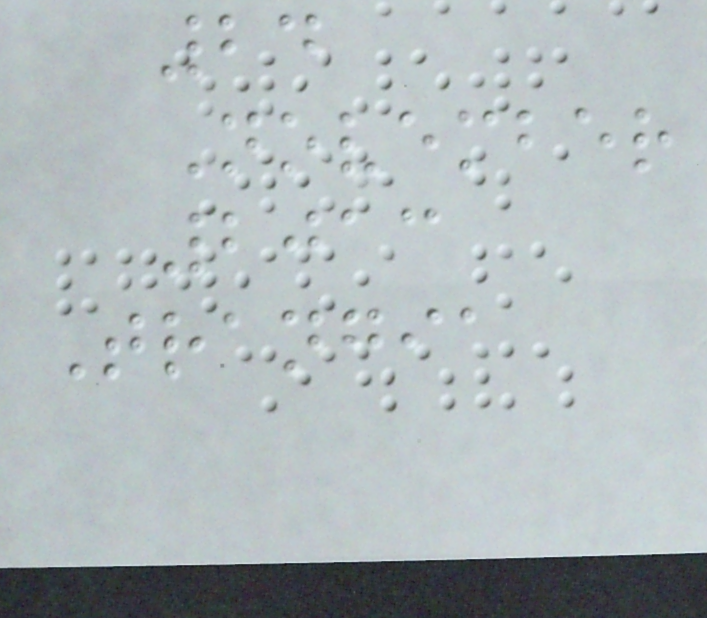24
November
2013
Trangia
